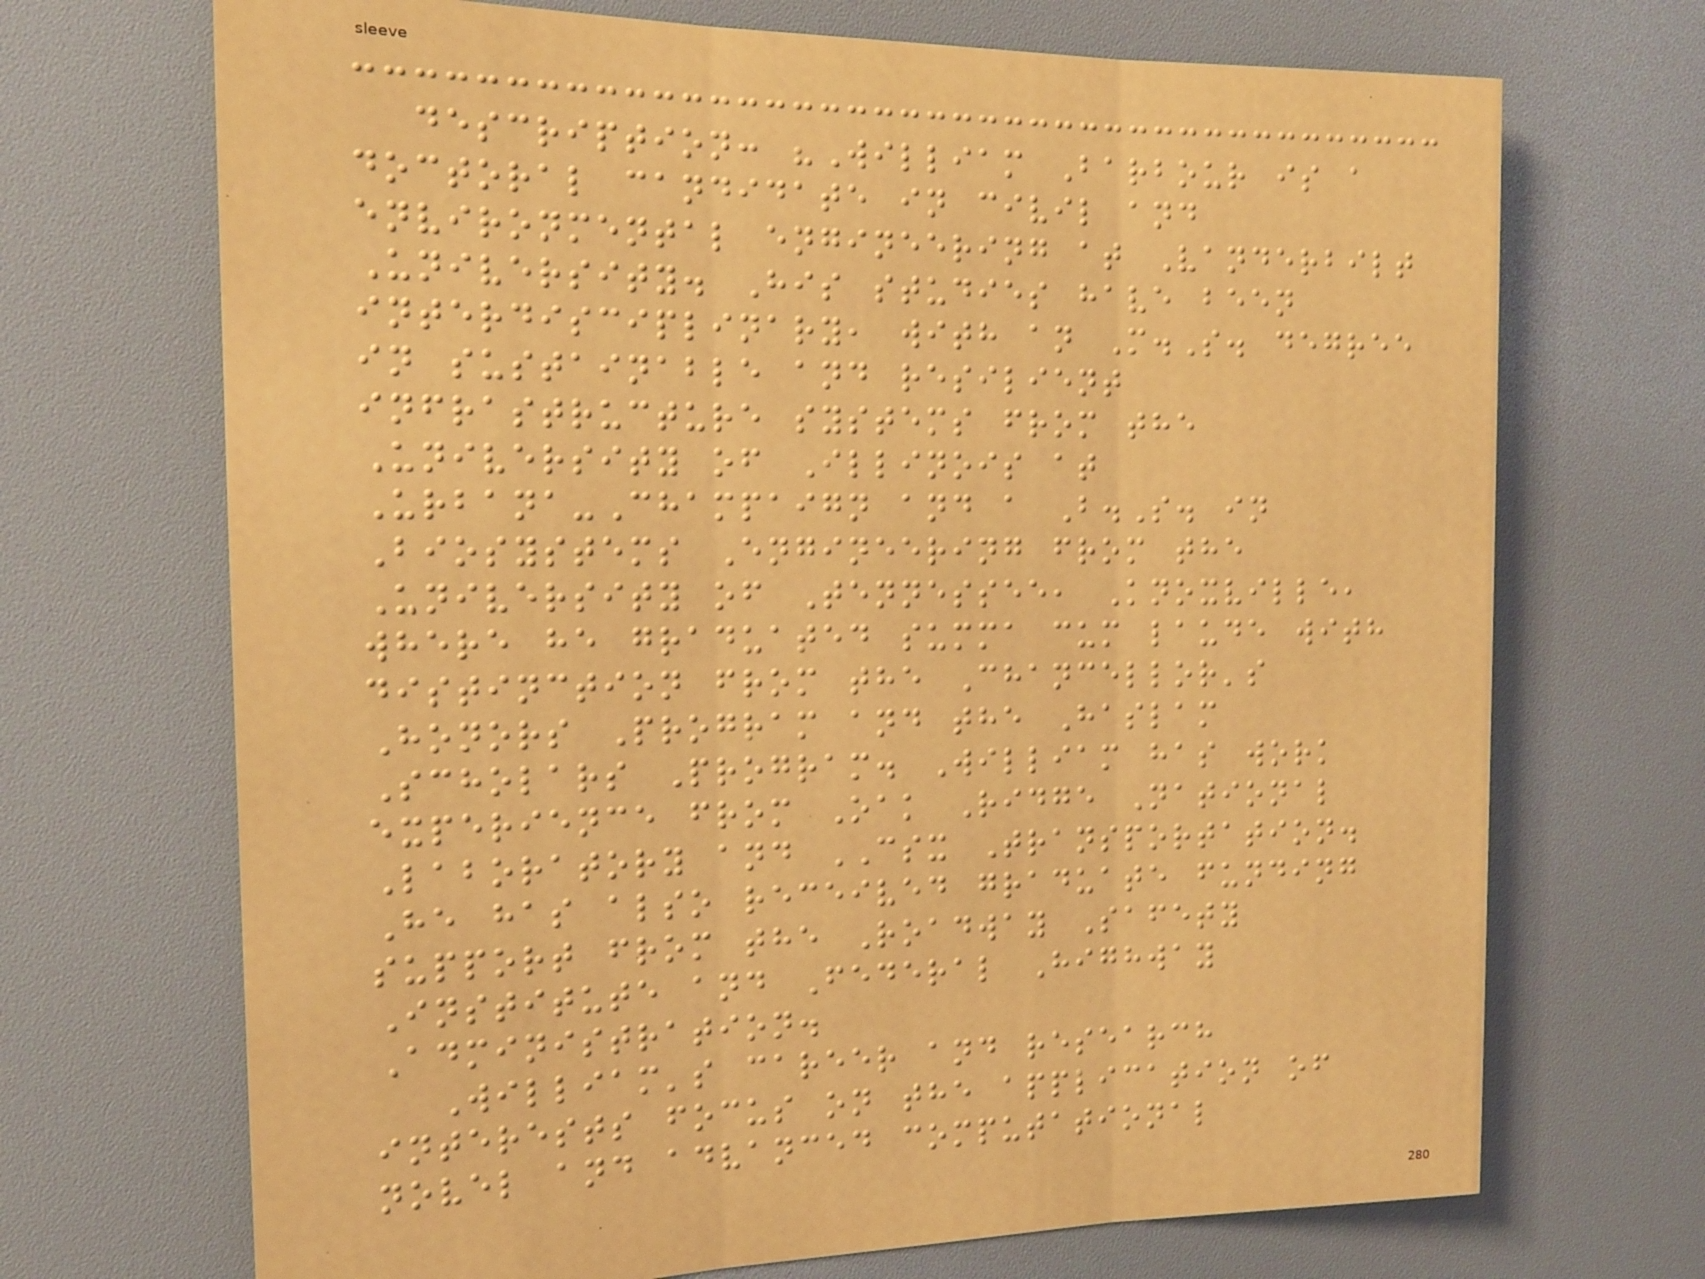description: "William Barbour is a
doctoral candidate in civil and
environmental engineering at Vanderbilt
University. His studies have been
interdisciplinary, with an M.S. degree
in sustainable and resilient
infrastructure systems from the
University of Illinois at
Urbana-Champaign and a B.S. in
Biosystems Engineering from the
University of Tennessee, Knoxville,
where he graduated summa cum laude with
distinction from the Chancellor's
Honors Program and the Haslam
Scholars Program. William has work
experience from Oak Ridge National
Laboratory and CSX Transportation.
He has also received graduate funding
support from the Roadway Safety
Institute and Federal Highway
Administration.
William's career and research
interests focus on the application of
novel and advanced computational
